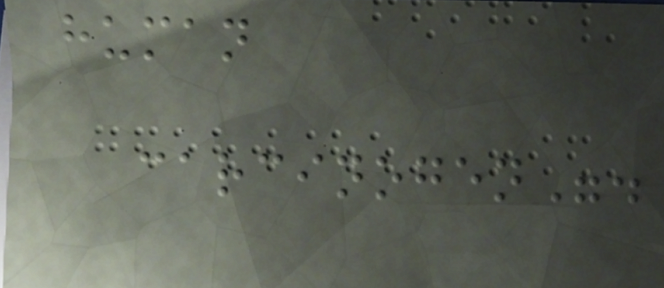human
carcinogen".
